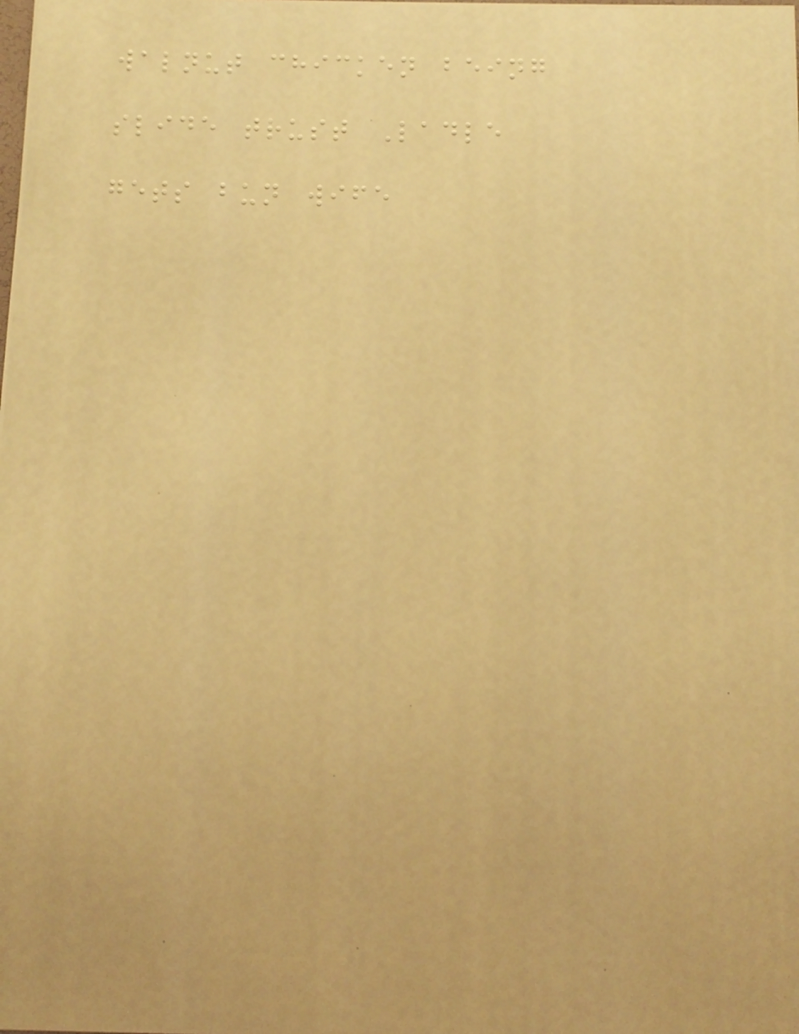walnut chicken being
slide trust Ladle
gets bun wife
